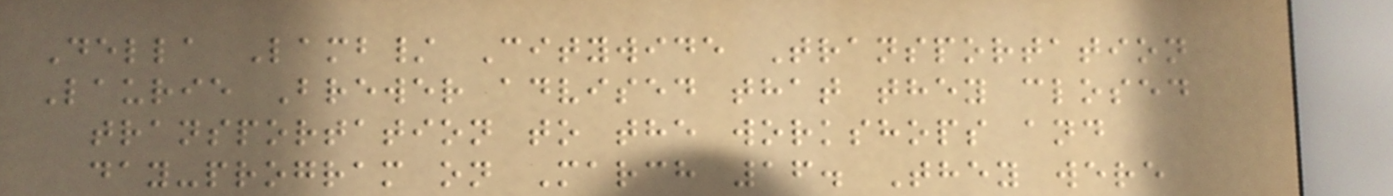Della Lamb/ Citywide Transportation
Laurie Brewer advised that they closed
transportation to the workshops and
day-program on March 16. They were
